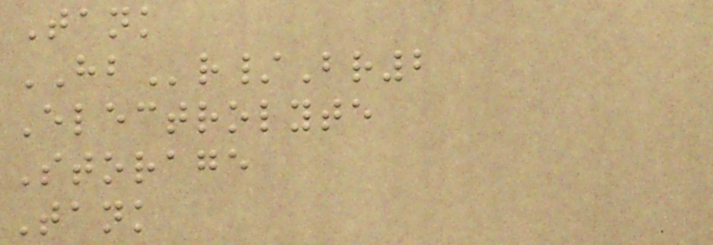Tank
HBr/Br2
Electrolyte
Storage
Tank
